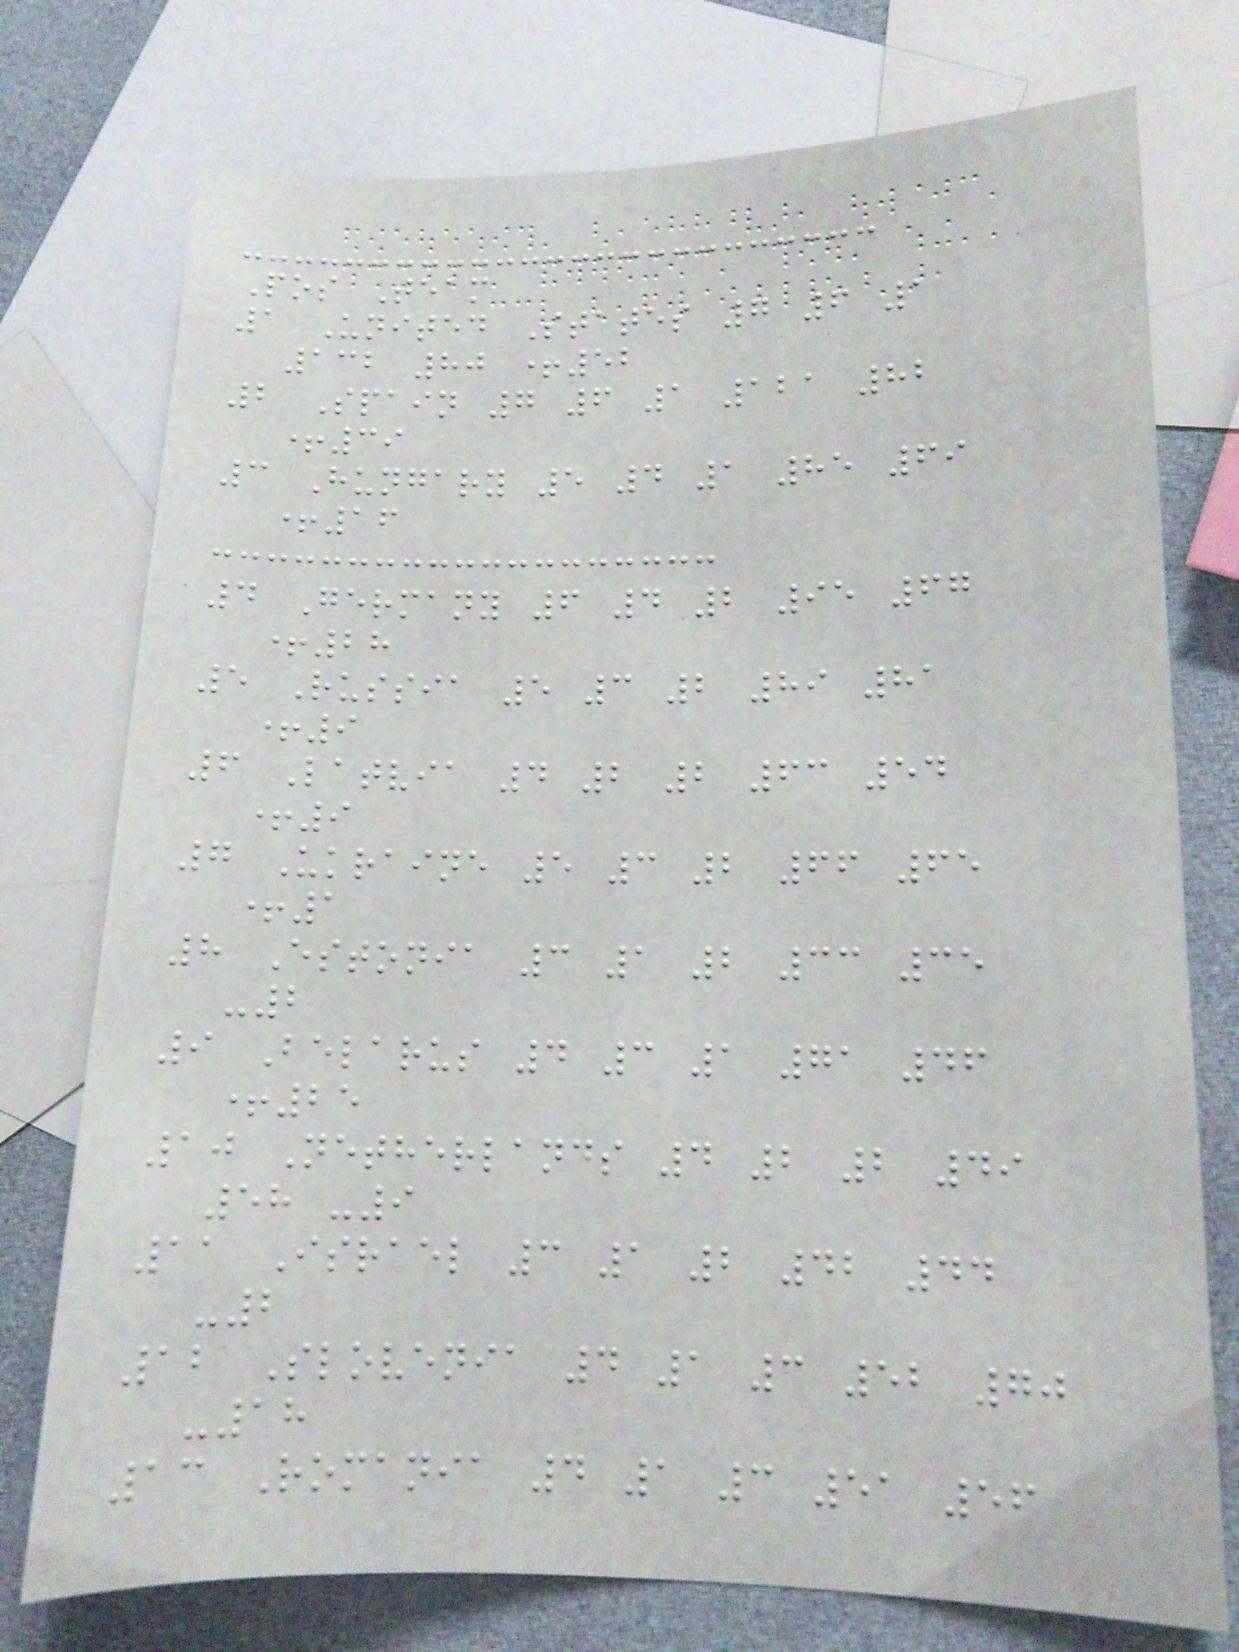Pos Team
1 United States 7 6 1
132 80 +52
2 Spain 7 6 1 121 82
+39
3 Hungary 5 4 1 85 69
+16
4 Germany 6 4 2 95 67
+28
5 Russia 5 3 2 89 81
+9
6 Latvia 4 2 2 63 54
+9
7 Ukraine 5 3 2 66 65
+1
8 Estonia 3 1 2 33 35
-2
9 Belarus 4 3 1 71 46
+25
10 Netherlands 4 2 2 49
58 -9
11 Israel 3 1 2 42 44
-2
12 Slovenia 4 1 3 52 70
-18
13 Romania 4 1 3 51 56
